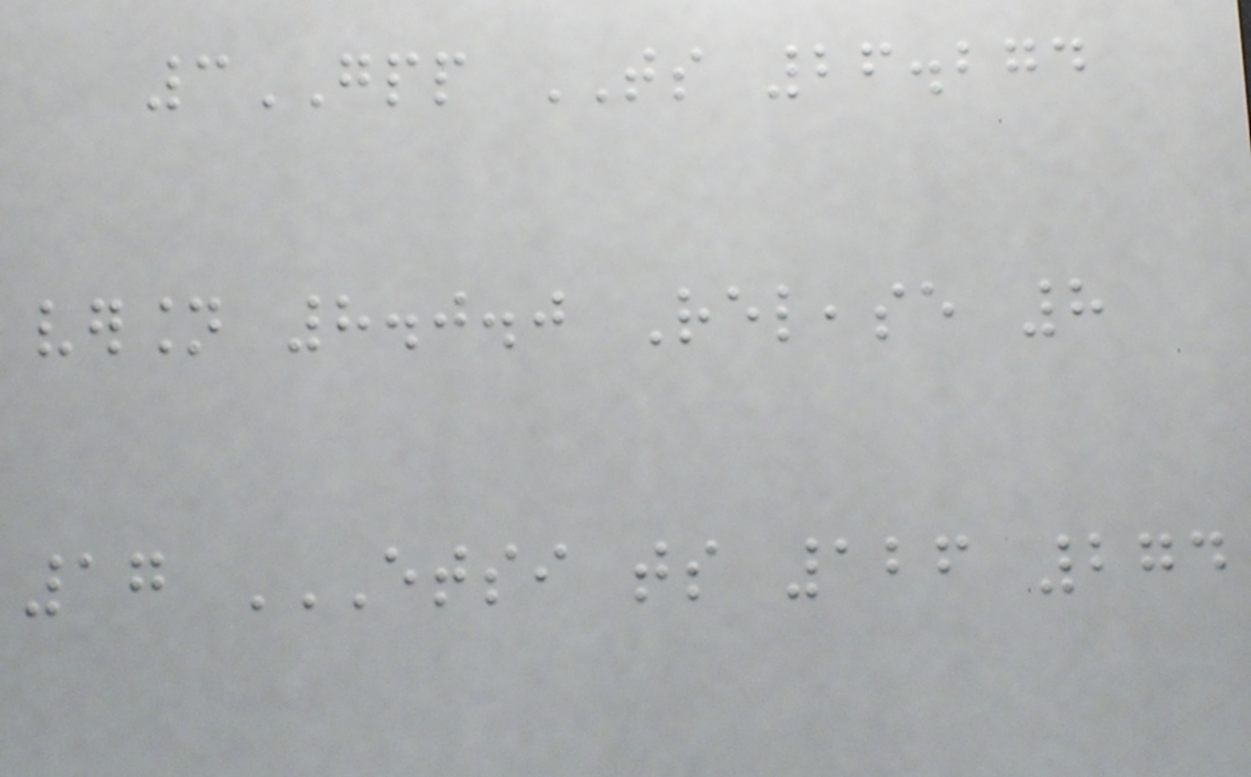3GPP TS 26.274
version 8.0.0 Release 8
17 ETSI TS 126 274
